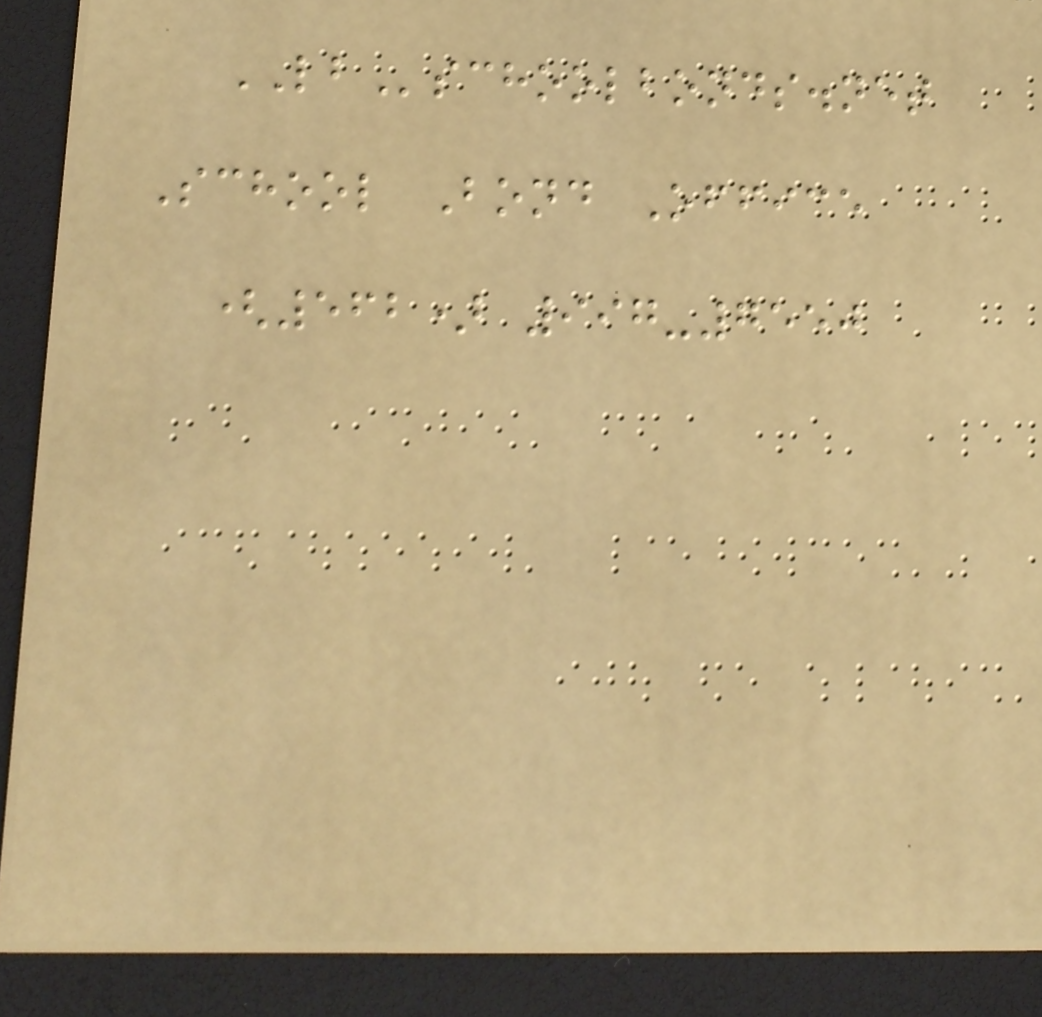LBschoolbonds.net
School Bond Office
(562) 997-7550
